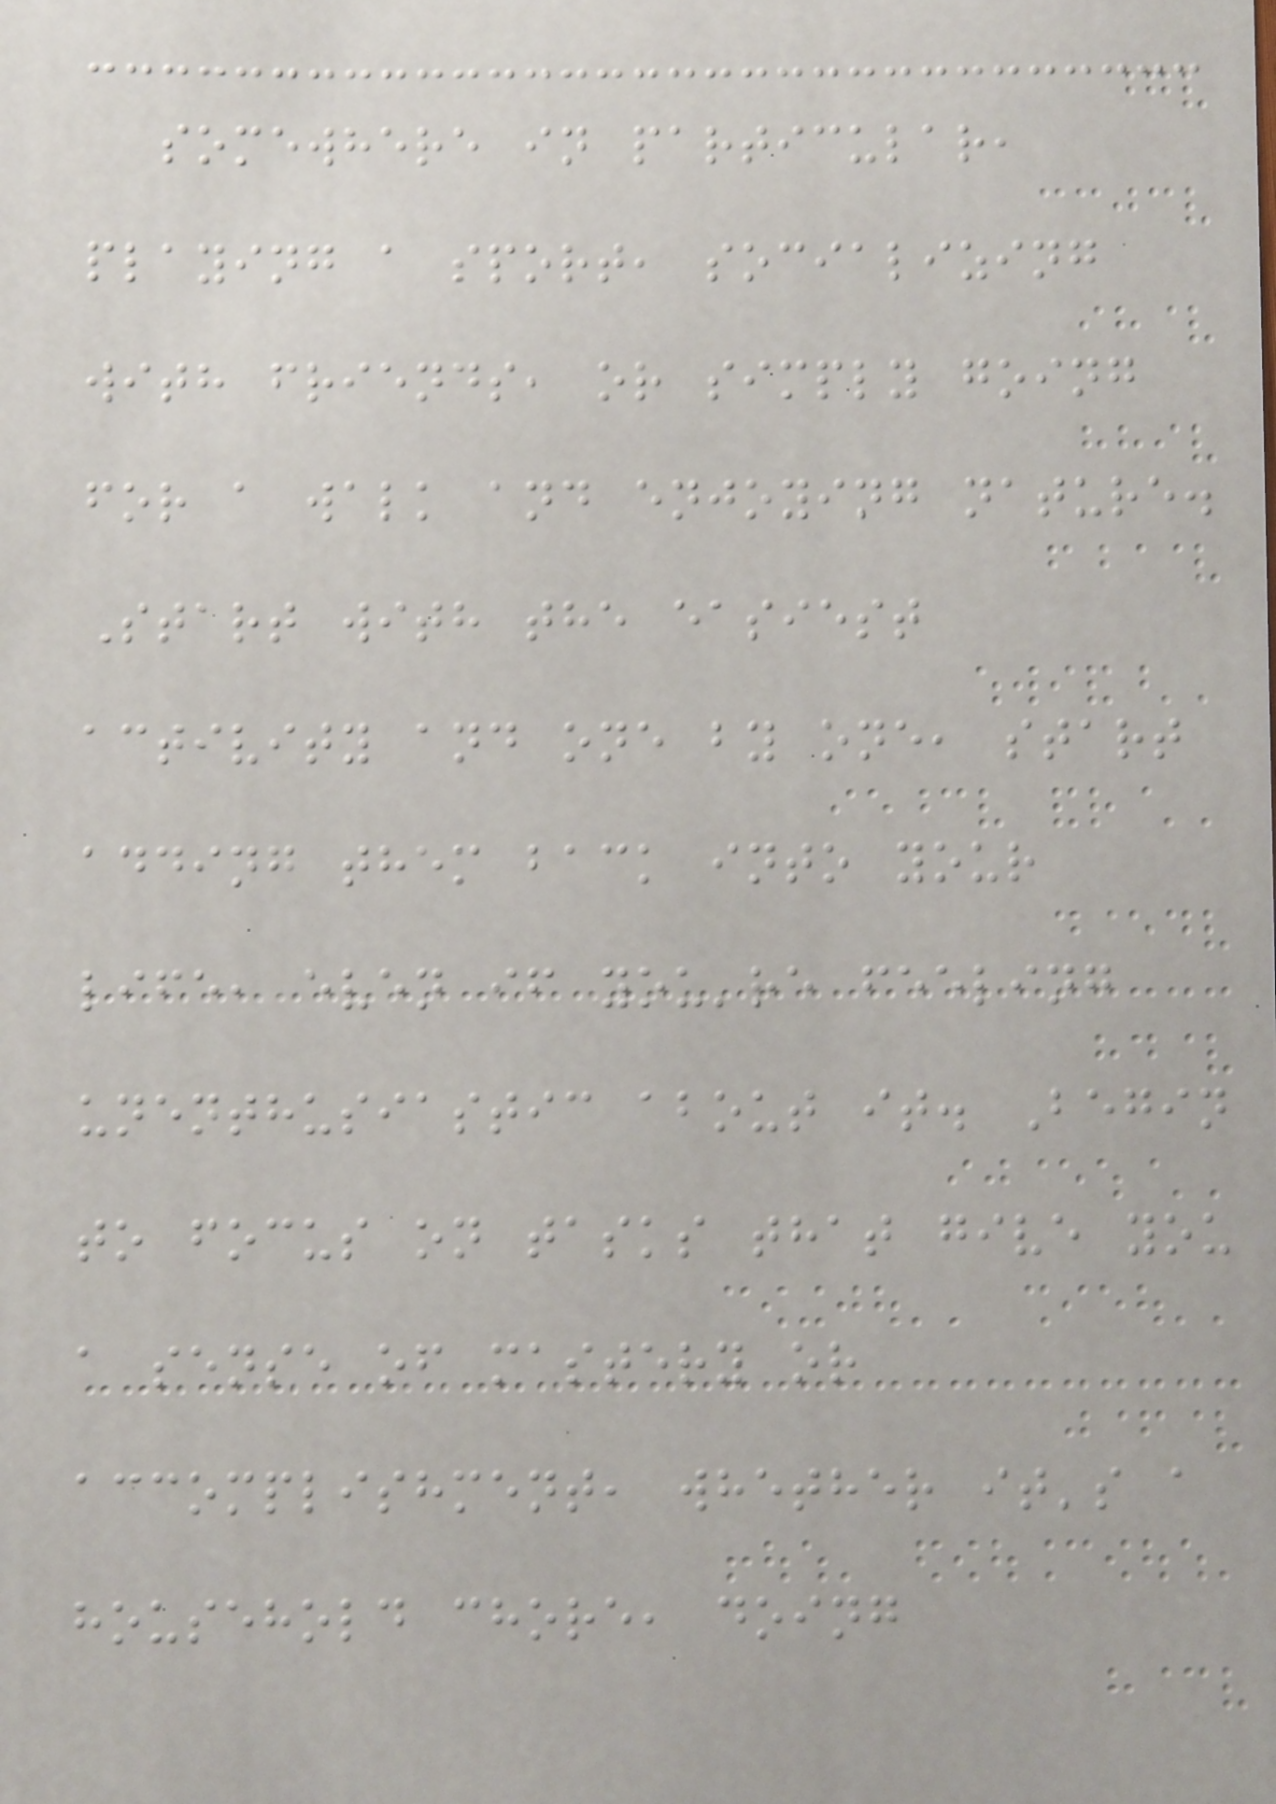somewhere in particular,
playing a sport, socializing
with friends, or simply going
for a walk and enjoying nature.
Start with the easiest
activity and one by one, start
adding them back into your
life, even if you're feeling
unenthusiastic about it. Begin
to focus on tasks that give you
a sense of mastery or
accomplishment, whether it's a
household chore, doing
